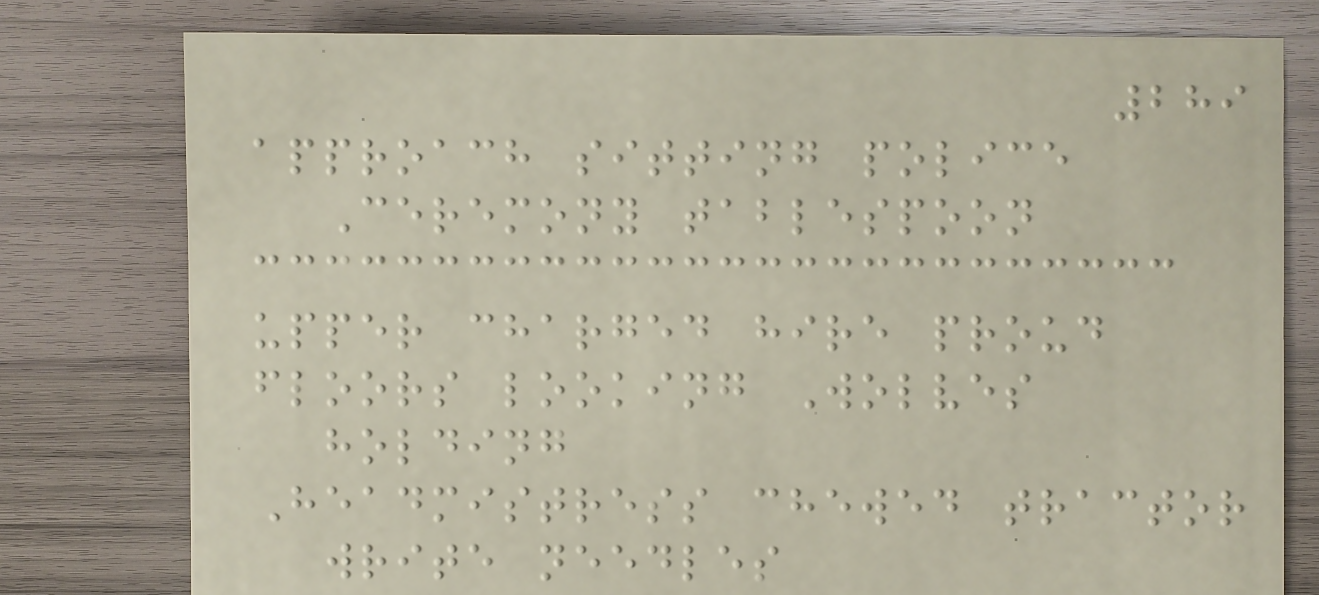289
approach sitting police
Ceremony tablespoon
upper charged hire proud
floors looking Wolves
holding
Headmistress chewed tractor
write needles
